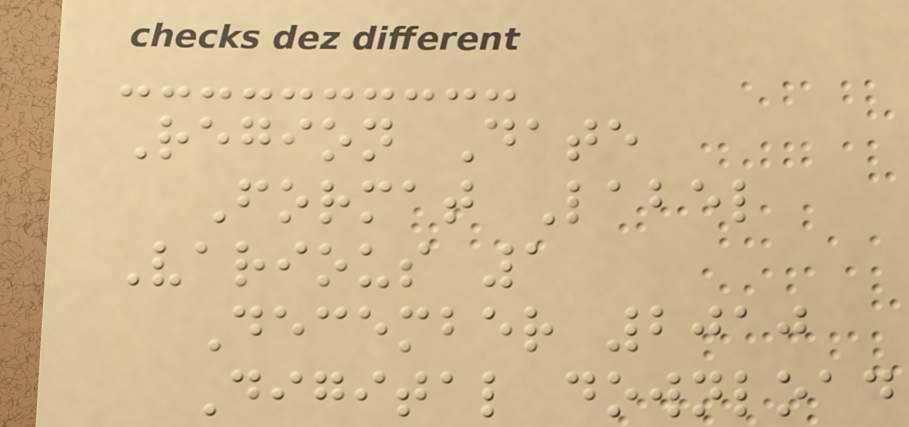Region Date
Format Label
Various 1
December 2010
Digital download
